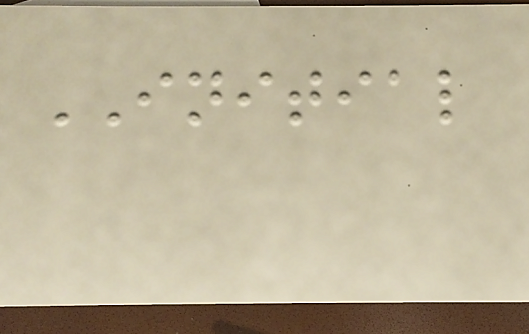INITIAL
